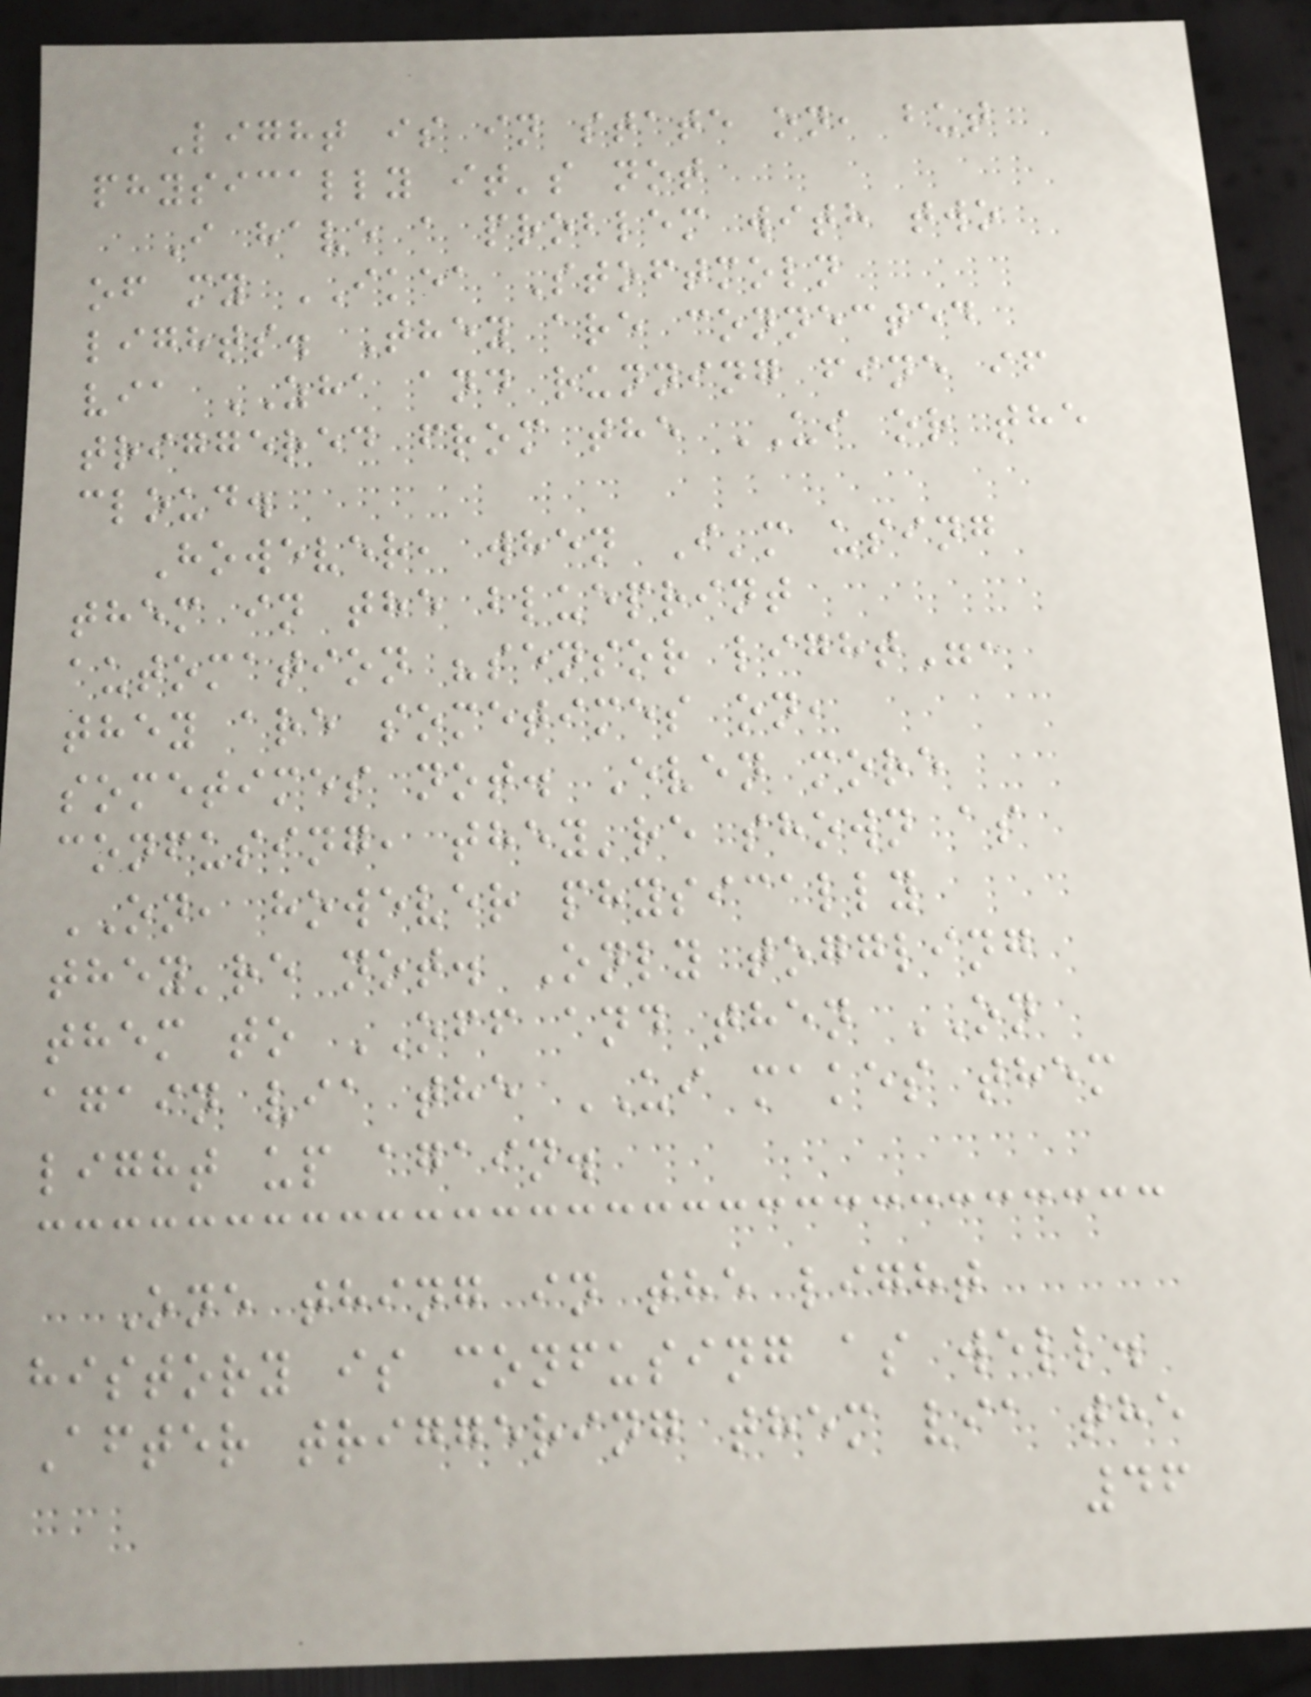Light is in state on, but
physically it's not
I have a problem with two
of my IKEA Stoftmoln
lights. They are connected
via ZHA and running fine if
triggered from the UI or the
cloud.
However, when I'm using
them in the blueprint
automation "sensor light",
they are sometimes on,
sometimes not. Even more
confusing, they're shown as
ON, however physically
they're not. Only toggling
them to OFF and then ON
again via the UI makes them
light up again.
One thing in the light
history is confusing as well.
After triggering them via the
46
